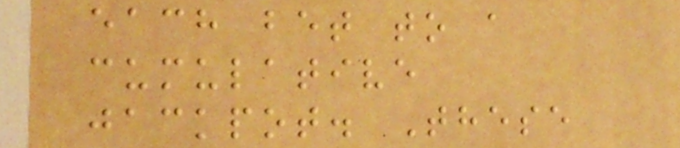each bet to a
cumulative
jackpot. These
